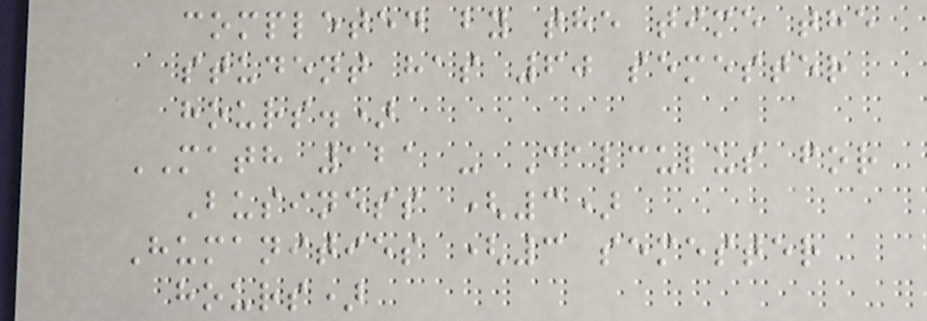completed by the time the
student has 60 semester
hours.)
MATH 121 - Calculus for
Business (3)
Humanities (3 semester
hours)
